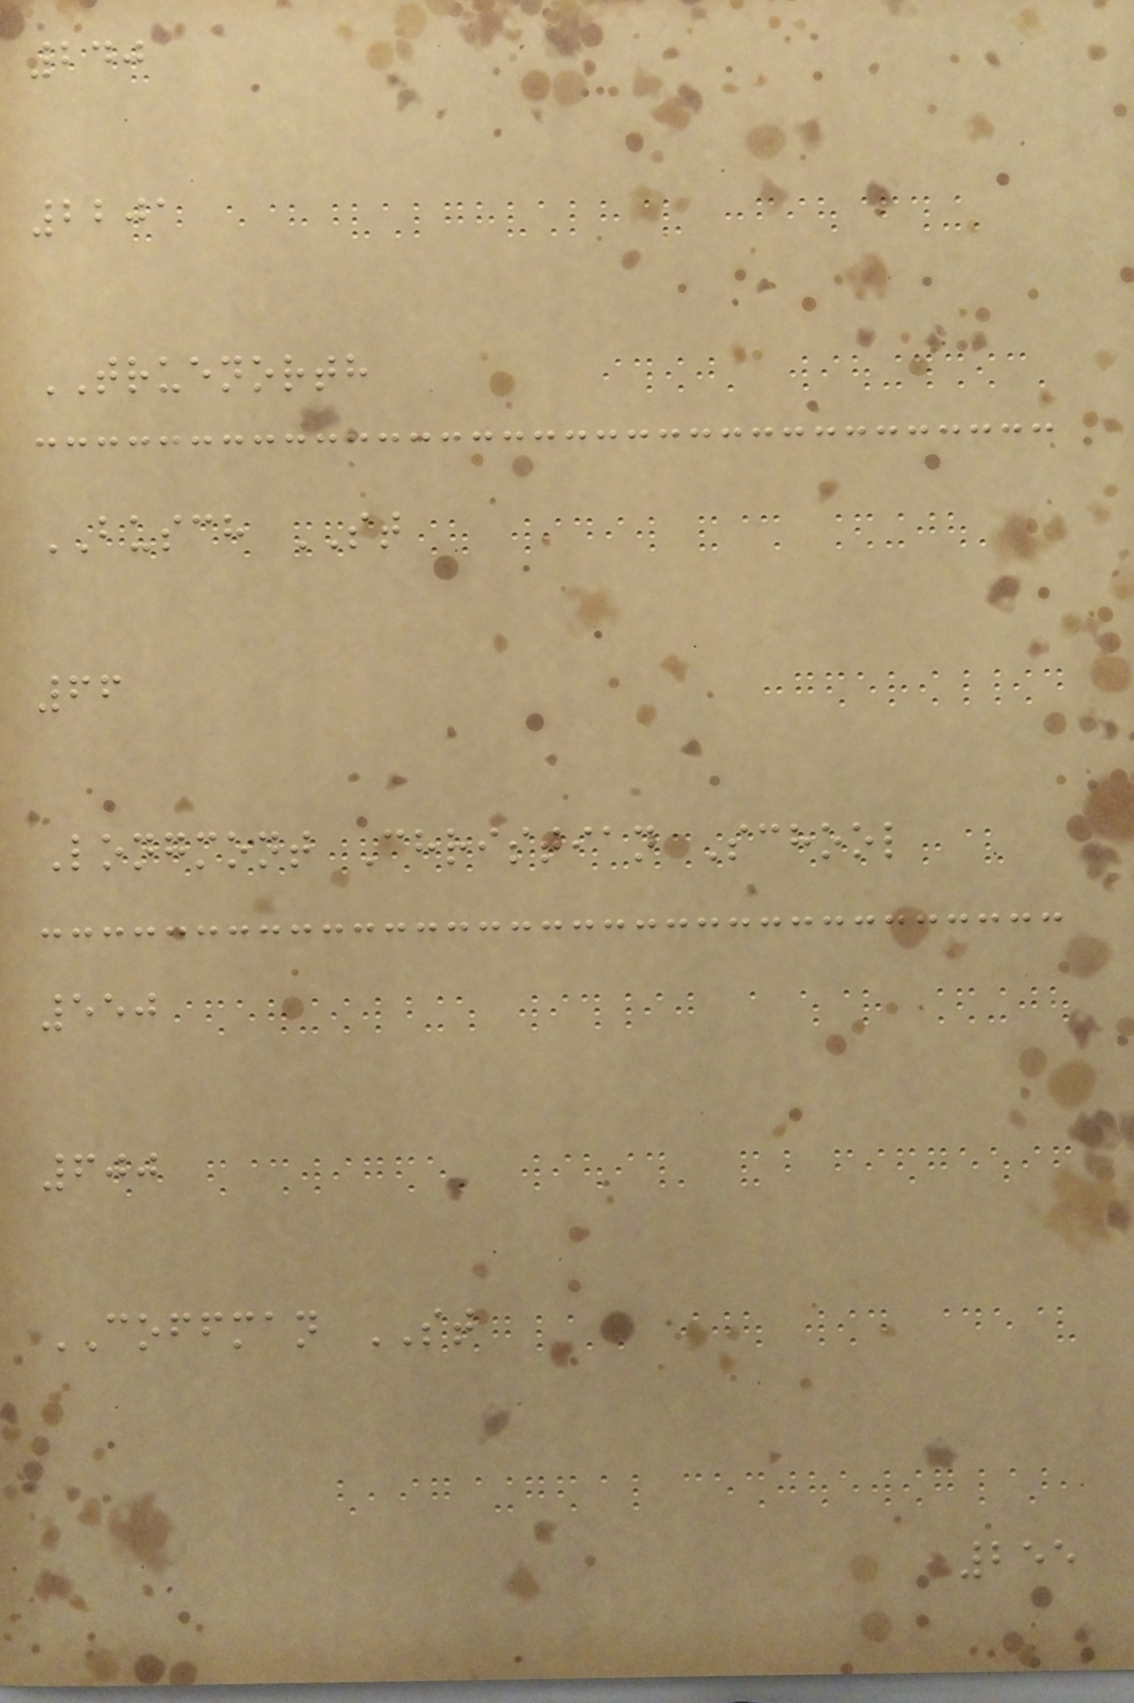240
2201
TRUENORTH
BUSCH ST
66
Longmont Christian School
550
600
COFFMAN ST
255
